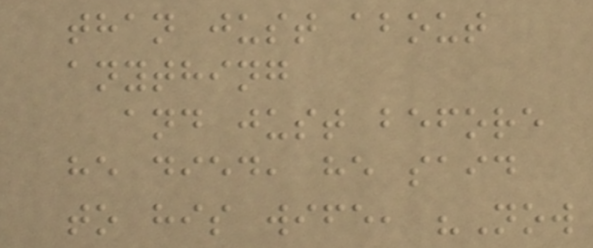than just about
anything
and just before
he died, he said
to his wife, "Now
